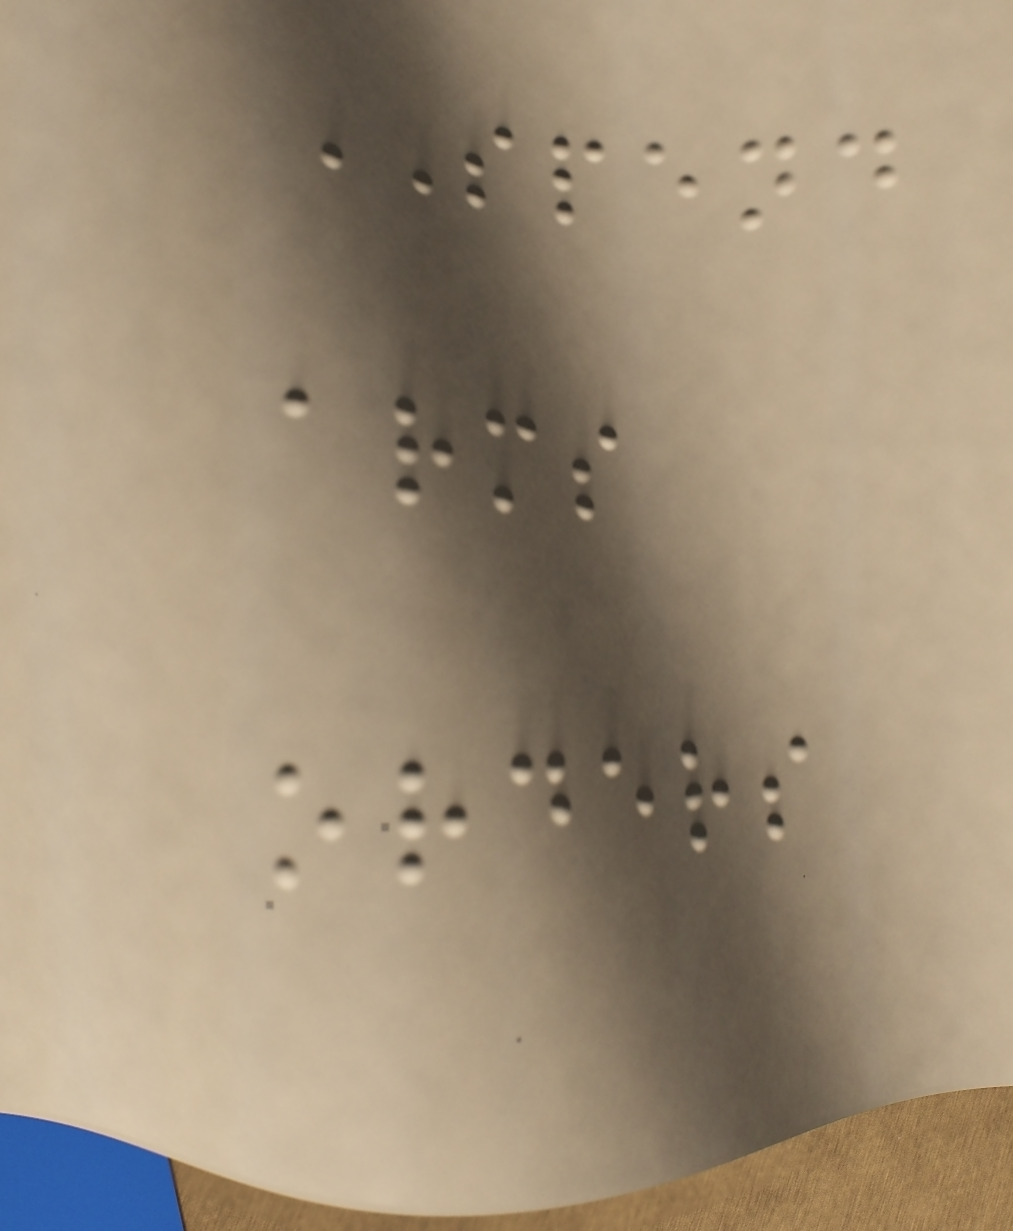SPEND
arms
orders
